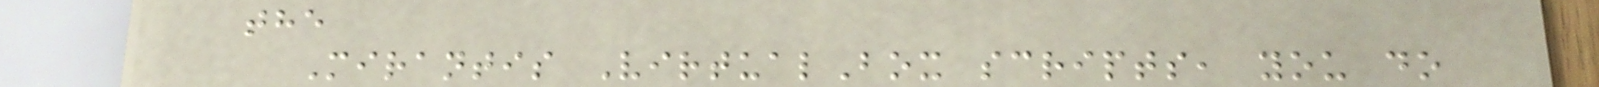the
Mirantis VirtualBox scripts, you do
